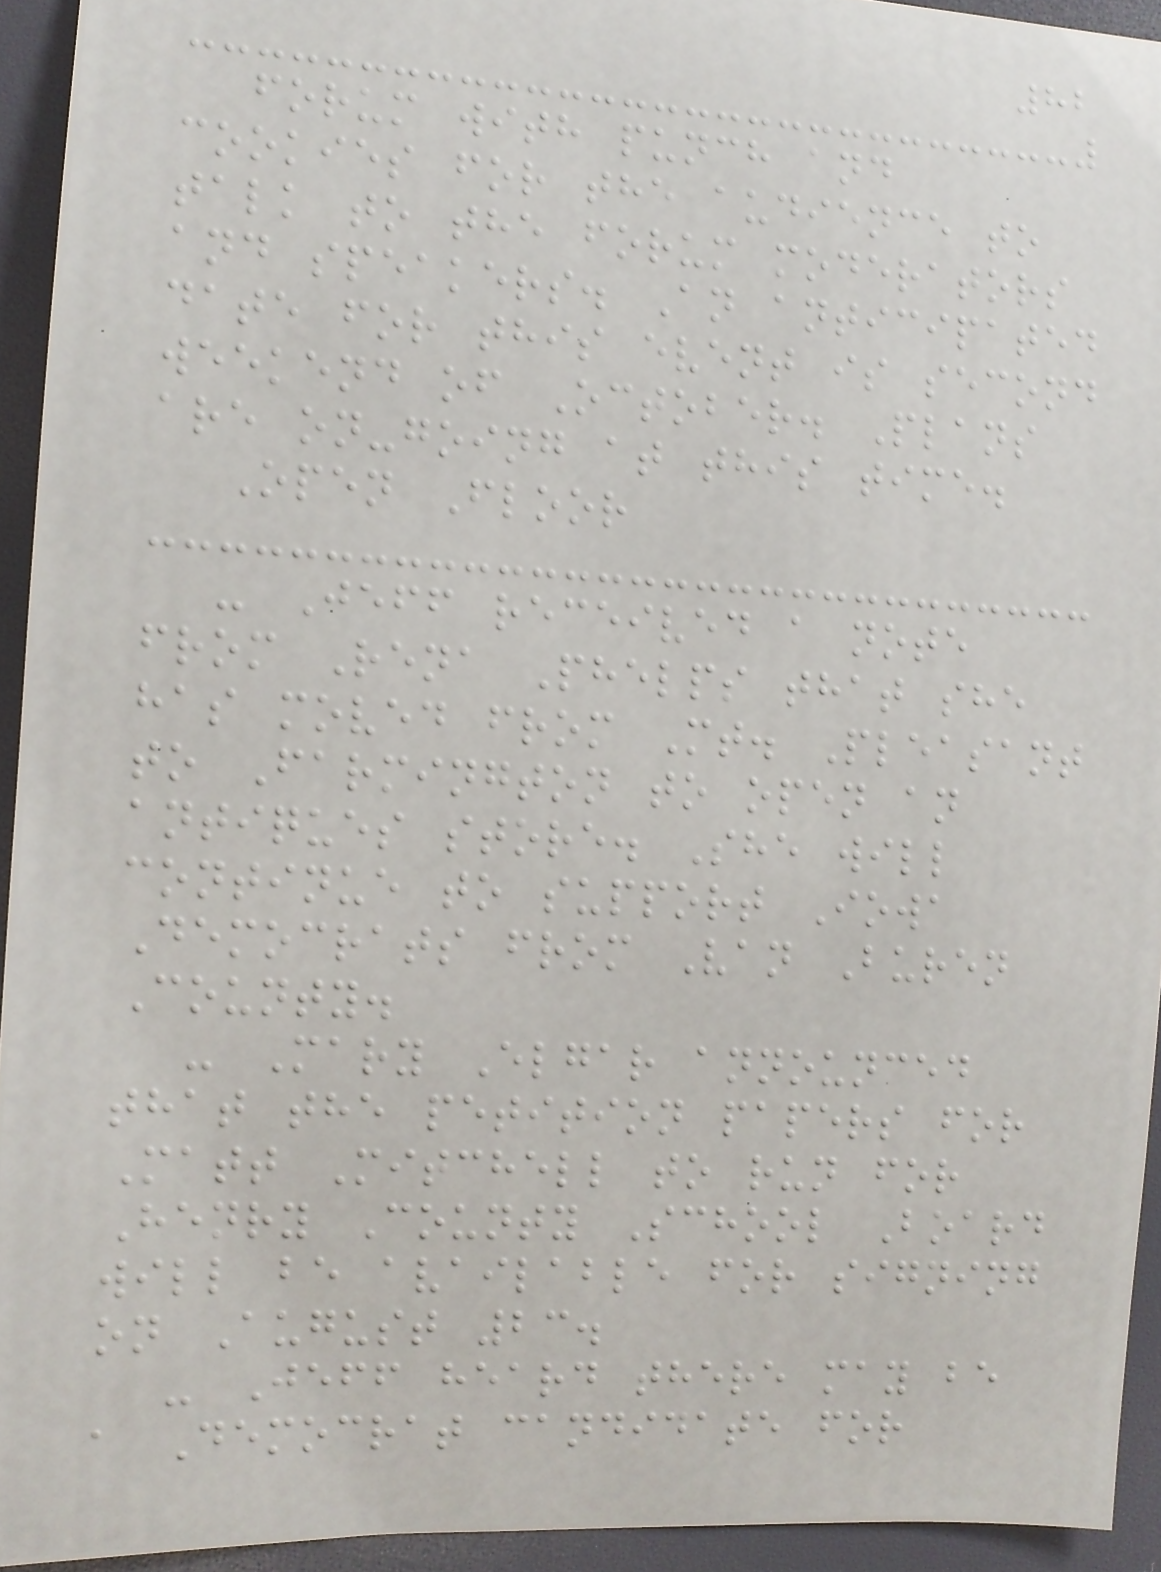82
forum with punch and
cookies for the audience to
talk to the forum moderators
and speakers. An anticipated
date for this event is second
weekend of October. Plans
are on-going at this time.
Open Floor
- Jeff received a note
from Rena Phelps that she
has moved from Mt. Pleasant
to Farmington to open an
antiques store. She will
continue to support Iowa
Democrats from Van Buren
County.
- Mary Elgar announced
that the petition papers for
Matt Mitchell to run for
Henry County School Board
will be available for signing
on August 23.
- Jeff heard there may be
a Democrat candidate for
